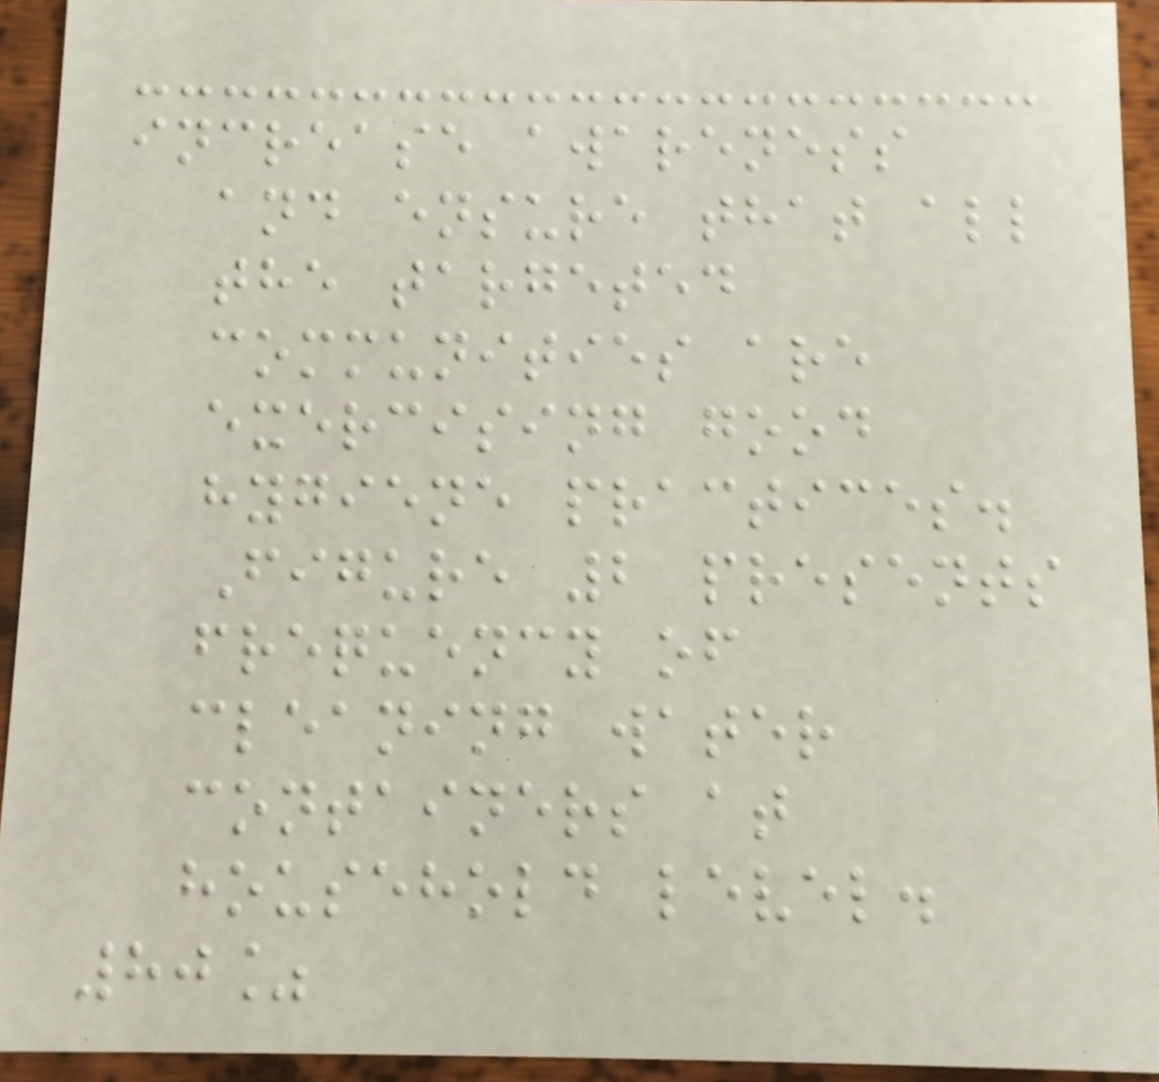increase awareness
and ensure that all
the targeted
communities are
exercising good
hygiene practices.
Figure 2 presents
frequency of
cleaning water
containers at
household level.
80%
